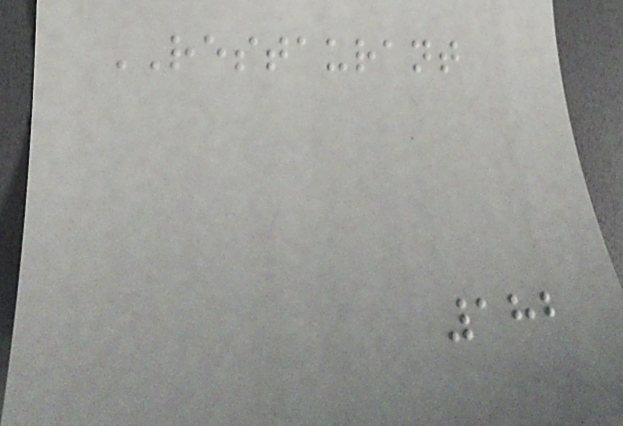RESTAURANT
182
